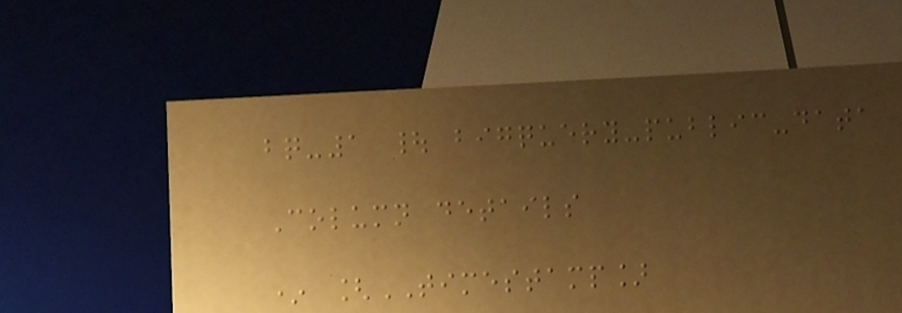bq-1 | bigquery-public-data
Column details
* [TIMESTAMP]
